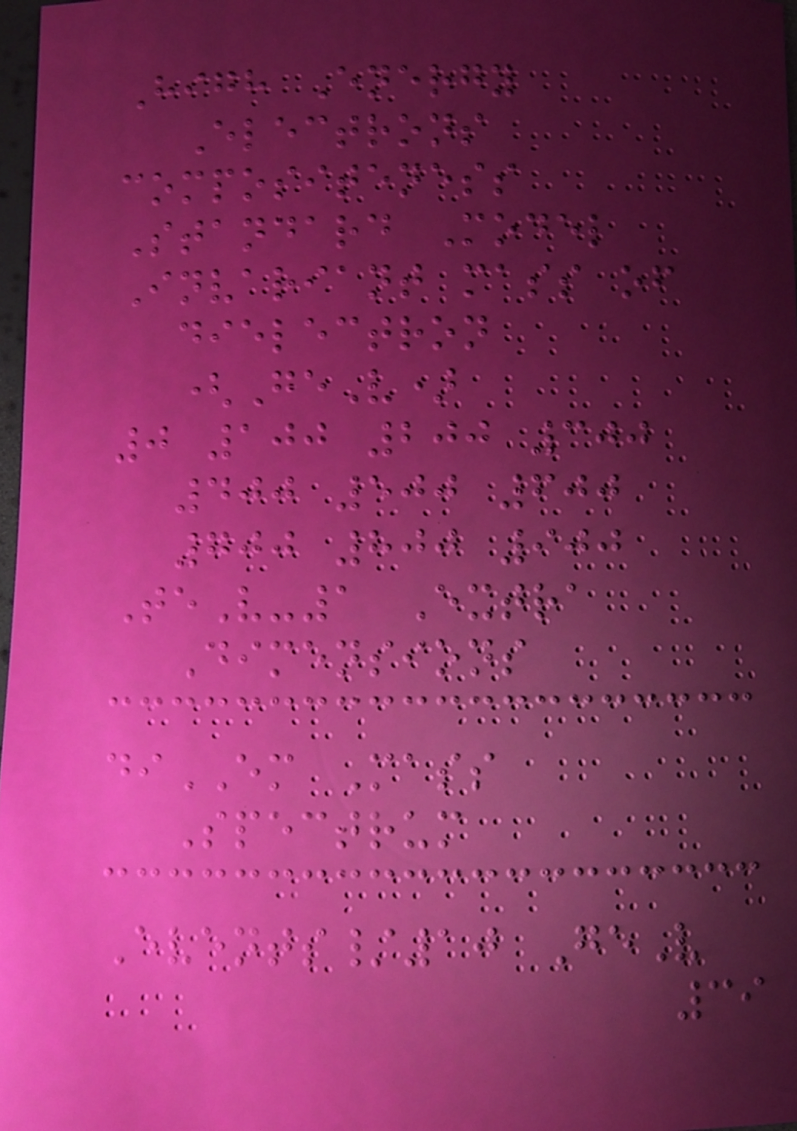High Energy
Electrons
compositeness
Standard Model
Invariant mass of
dielectron
(GeV)
0 100 200 300
400 500 600
700 800 900
TeV-1 Extra
Dimensions
diEM Mass
Spectrum
Events/10 GeV
39
